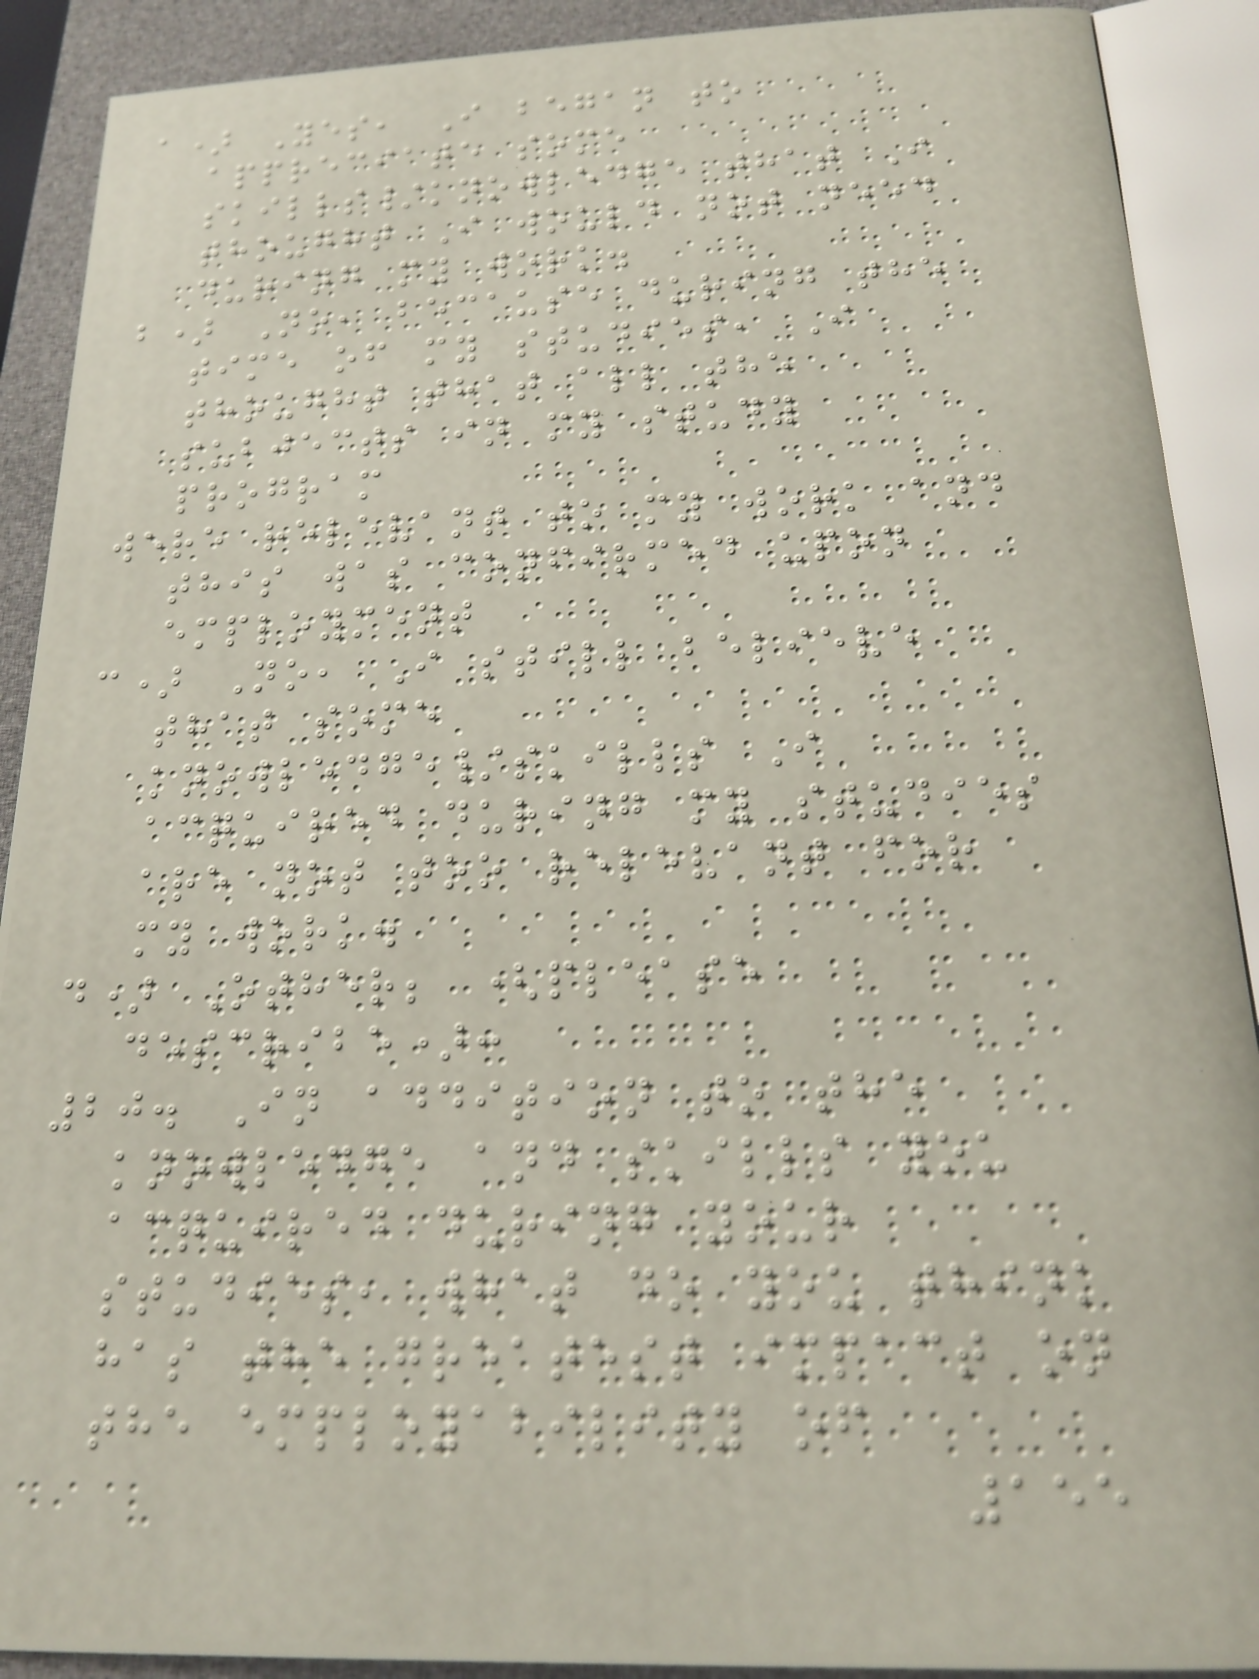a) Yes, I began to
appreciate some
skills/knowledge that I
thought I would not need
during my work.
b) No, because during the
time of my studies, I
thought that all the
subjects in my study
program
were relevant to my work and
this was confirmed upon
employment
c) No, I still believe
that some
knowledge/skills I
acquired during my studies
are not too relevant for
my work.
d) Other; (please
describe):
20. In addition to the
knowledge and skills you
acquired during your
studies, what do you think
has the greatest impact on
the employability of
155
